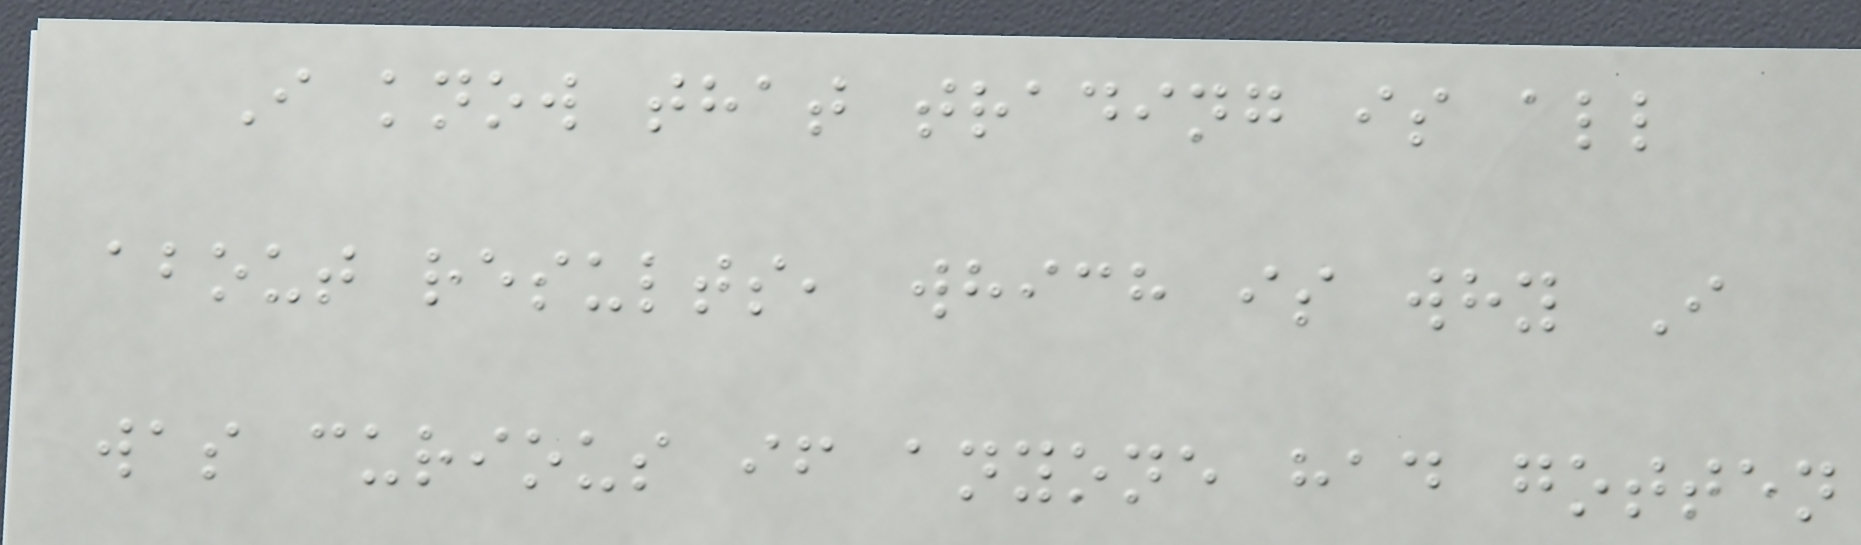I know that trading is all
about results, which is why I
was curious if anyone had gotten
